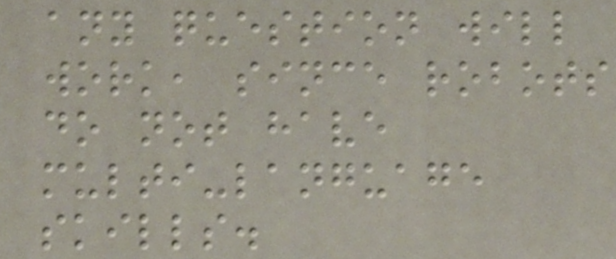any question will
work, since robots
do not have
multi-language
skills.
